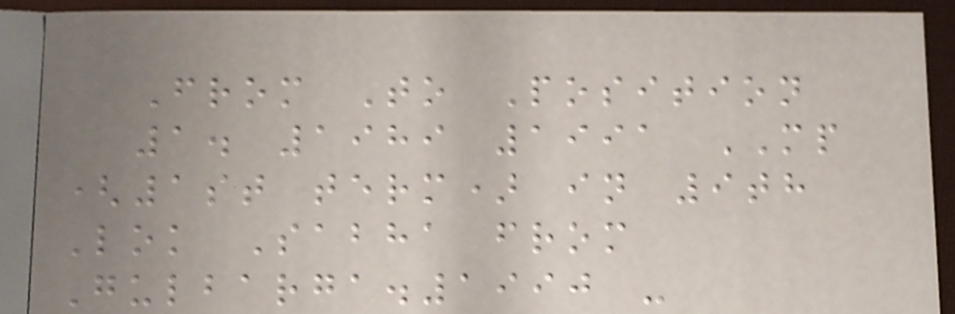From To Position
1. 1989 1991 MP
(1st term) in 9th
Lok Sabha from
Gulbarga.1990 -
